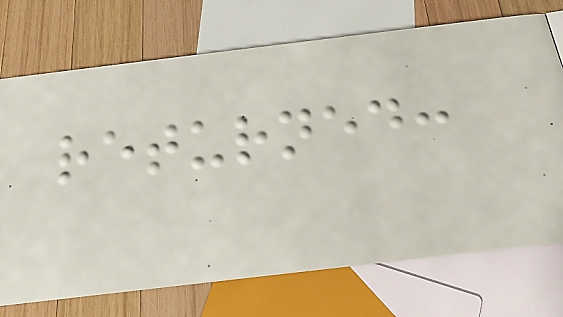returned:
